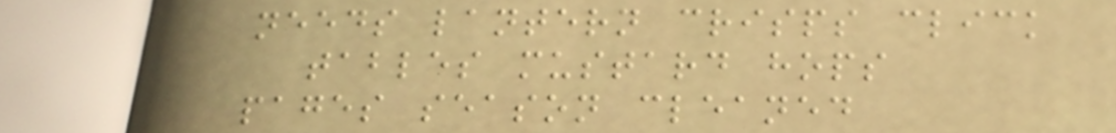needs lantern crisps click
tables mustard hops
pages season cleaned
